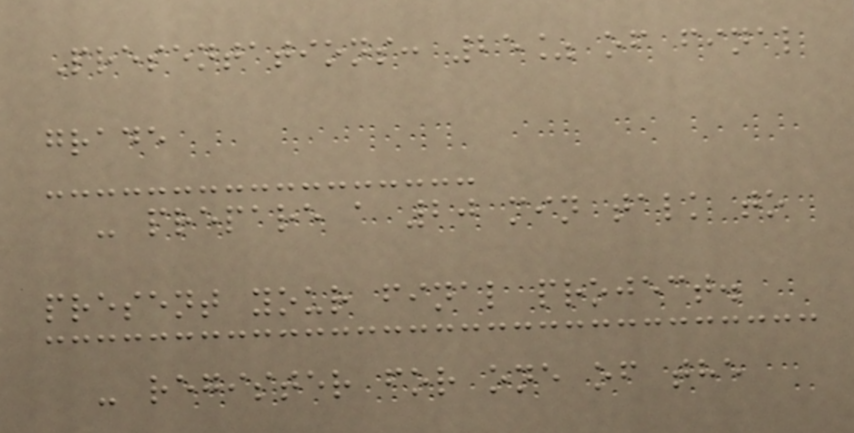Presentations: 25% of final
grade
- prepare a 20 min talk to
present your final project.
- register for one of the
